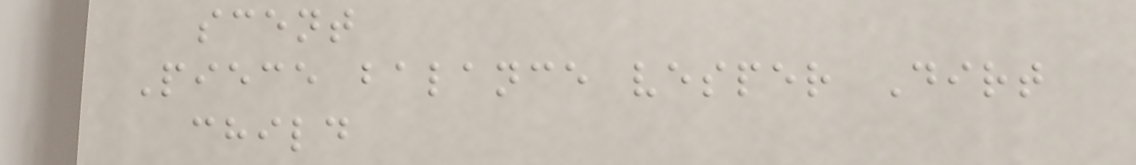scent
Piece balance vesper Dirt
child
